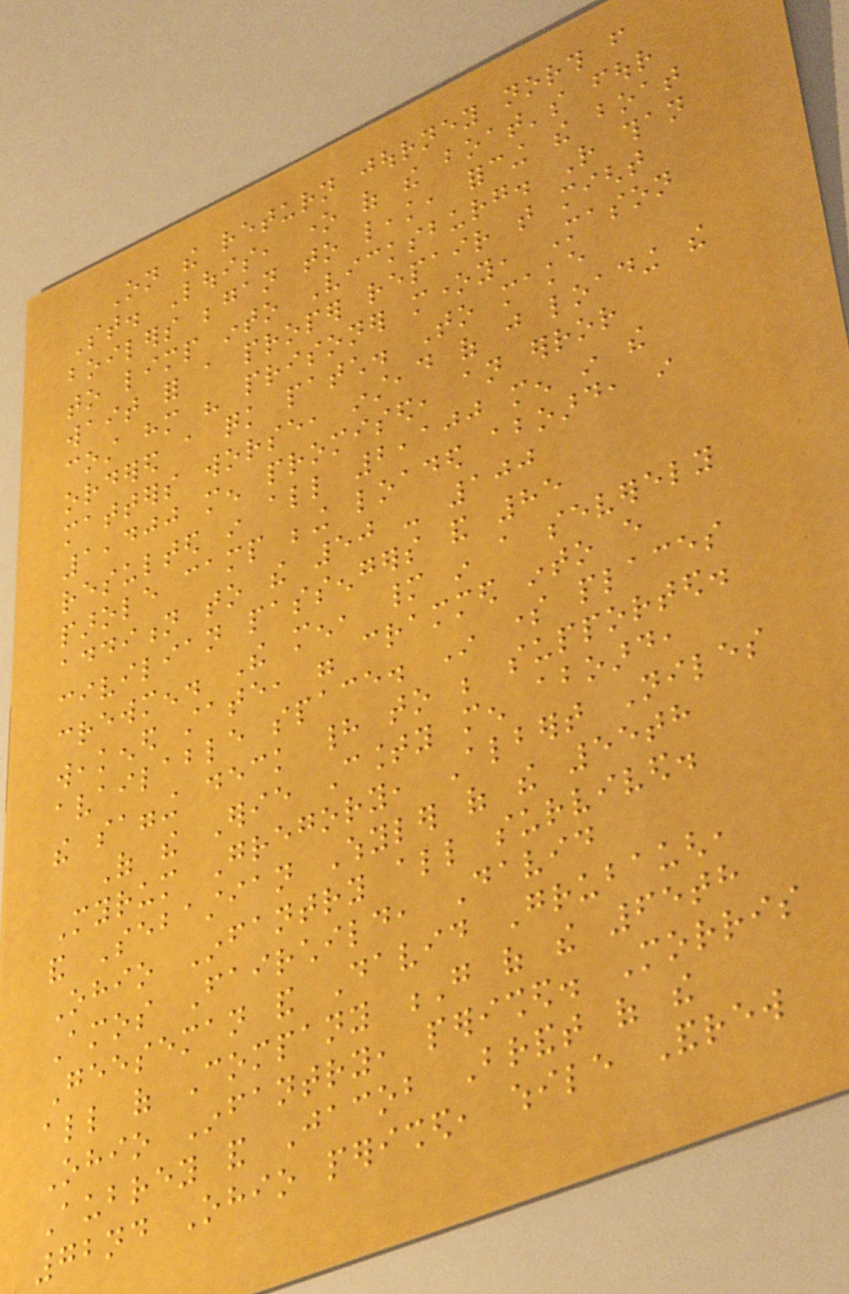On the return journey north from
St. Louis, one of the boat's four
boilers began to leak, forcing the boat
to limp into Vicksburg. Rather than
wait for a proper repair that might
cost him his prisoner money, Mason
ordered a quick patch. To make
matters worse, instead of just loading the
1,400 men promised, an error
resulted in all 2,100 men in the
parole camp being loaded aboard, in
addition to the 50 - 100
civilian passengers and 85
crewmen. The men, many in a severely
weakened state, were crammed into every
available space. In some places
the sagging deck had to be supported.
Of the Erie County men aboard,
Myrum Gregory, Albert Niles
and Sebastian Whyler of the 55th
Ohio Infantry all survived.
Amos Fairchild, David
Geeseman and David Grubaugh,
all of Company G of the 65th
Ohio Infantry, perished. Morris
Aubrey and Jacob Brandt of the
72nd Ohio perished, while Andrew
